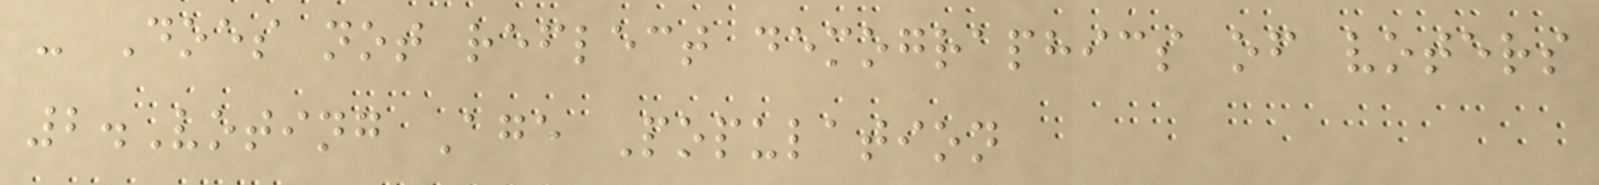- Does not reflect demographics of voters
2.Voting Age Population
